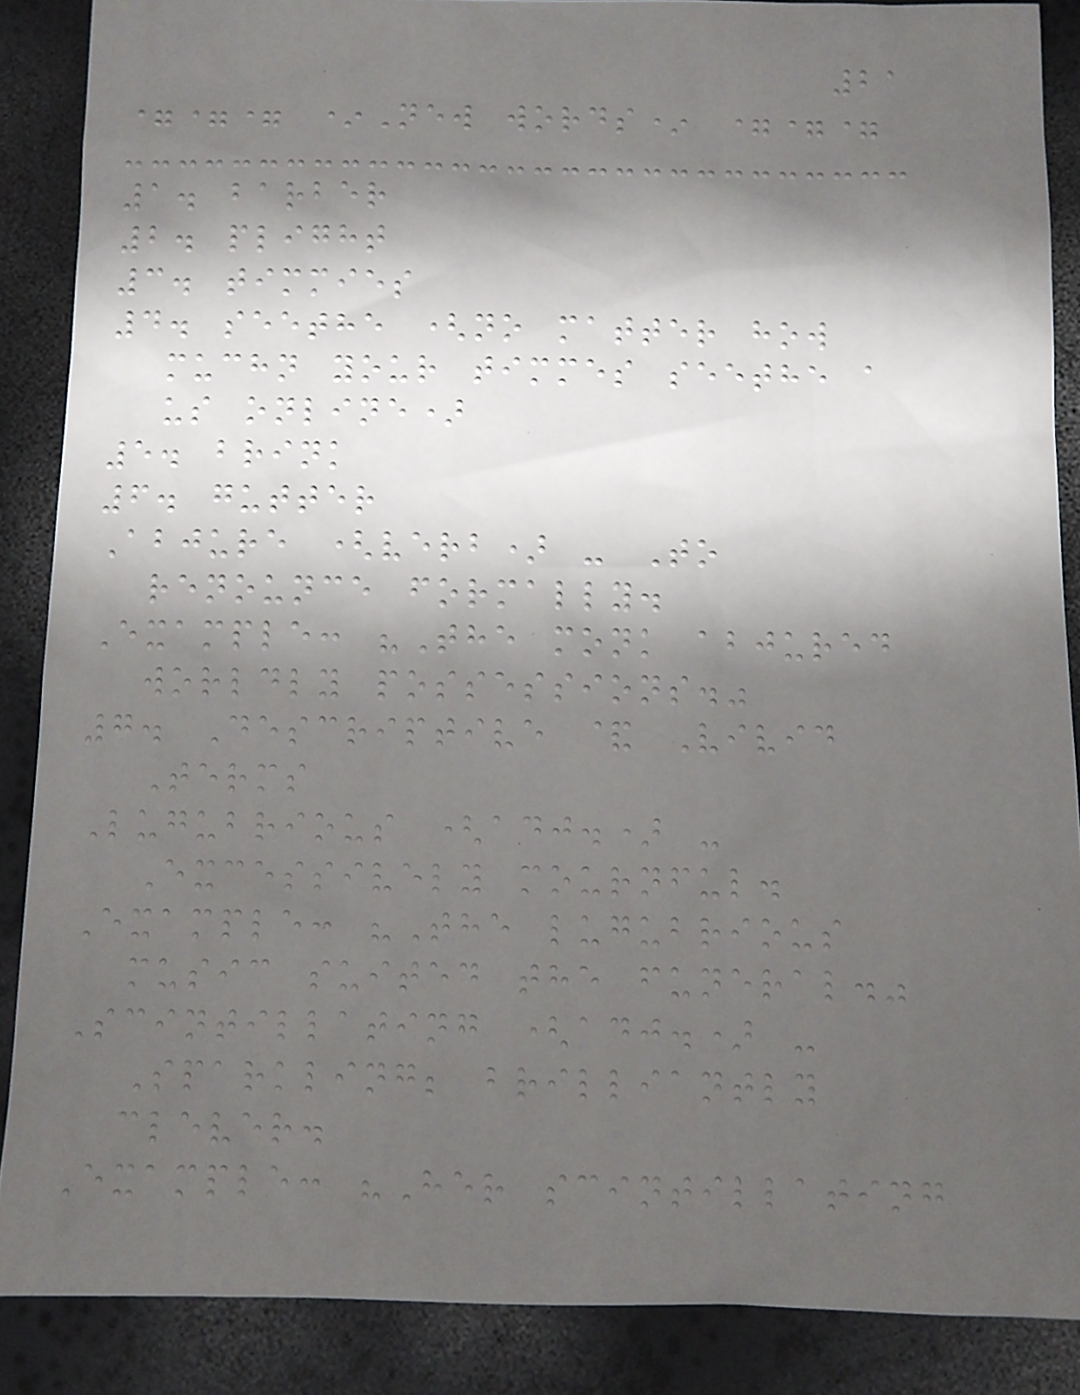21
=== *New words* ===
1. barber
2. plight
3. timmies
4. seethe (no matter how
muchn your timmes seethe a
us online)
5. brink
6. gutter
Abjure (verb) - To
renounce formally.
Example: "The monk abjured
worldly possessions."
7. Descriptive & Vivid
Terms
Lugubrious (adj.) -
Excessively mournful.
Example: "The lugubrious
music suited the funeral."
Scintillating (adj.) -
Sparkling; brilliantly
clever.
Example: "Her scintillating
